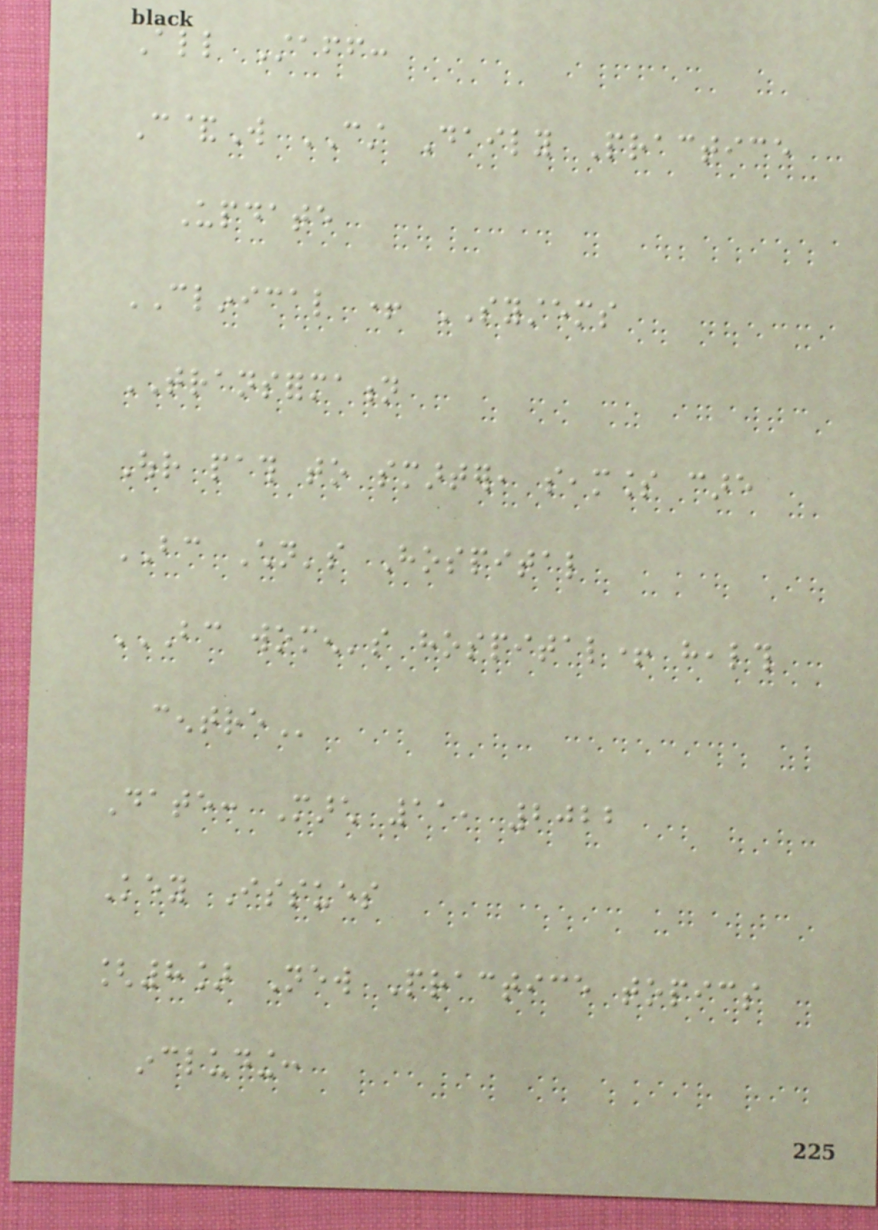All Staff:
C&W CST Daily Practice
Update
CLINICAL + SYSTEMS
TRANSFORMATION
Our path to smarter, seamless care
BC Children's Hospital
BC WOMEN'S HOSPITAL+ HEALTH
CENTRE
Date: March 11, 2022
Key Issues
[8] New Practice topics
including:
